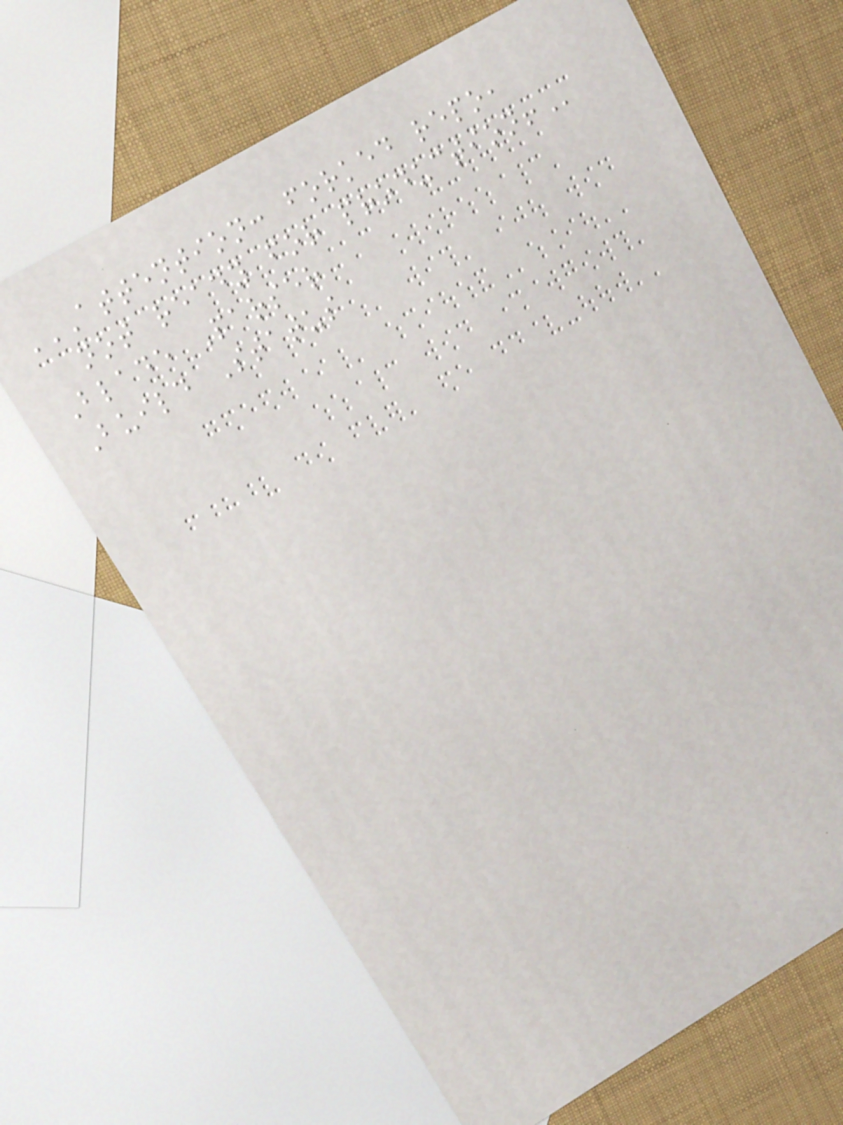ATTENTION: FORKED REPO,
NOT READY FOR PRODUCTION!
Blade Parser
Build Status
